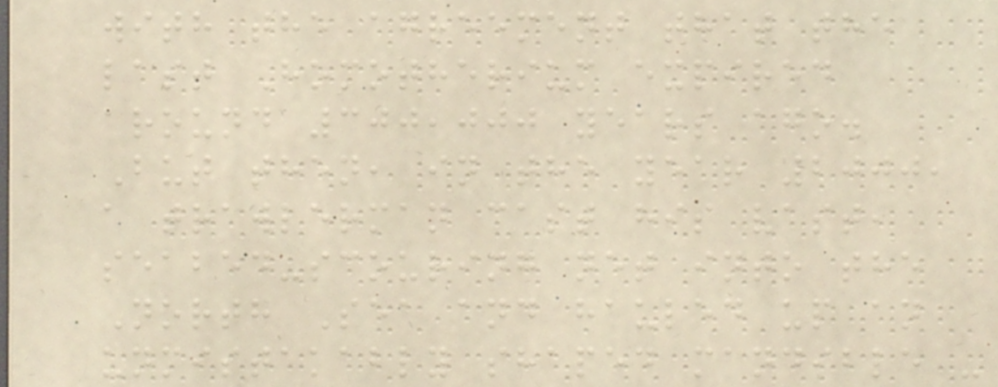with the agreement that the
last Homotherium expired
around 300,000 years ago.
But then, in the year 2000,
a trawlerman cast his vast,
seabed-scouring net into the
North Sea and hauled up an
unmistakably shaped mandible -
